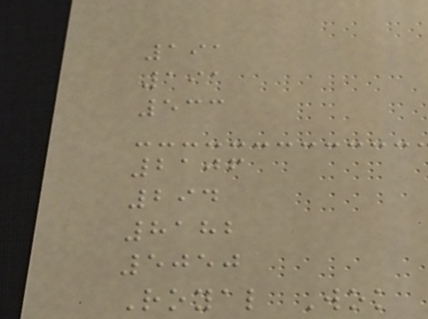191
191
533
2106
294
8182
5050
Royal Wok
